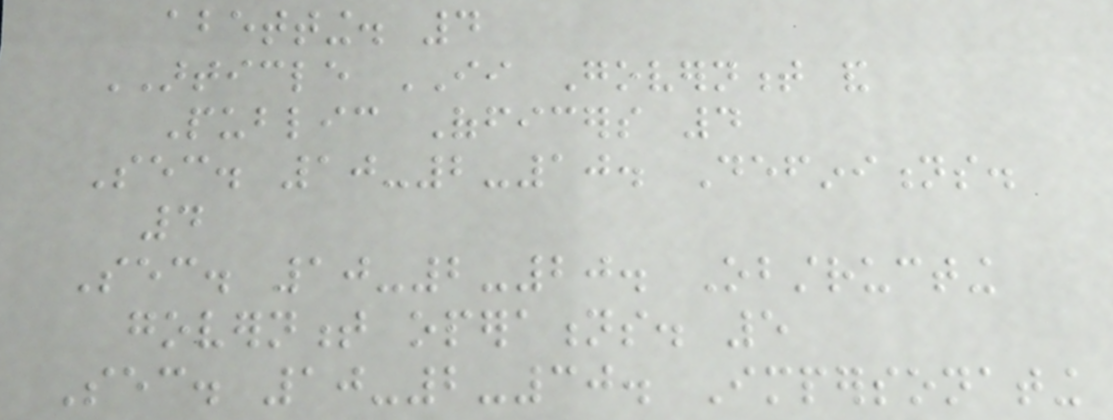abetting. 4
ARTICLE II Government and
Public Officers 4
Sec. 10-2-10. Definitions.
4
Sec. 10-2-20. Obstructing
government operations. 5
Sec. 10-2-30. Impersonating
